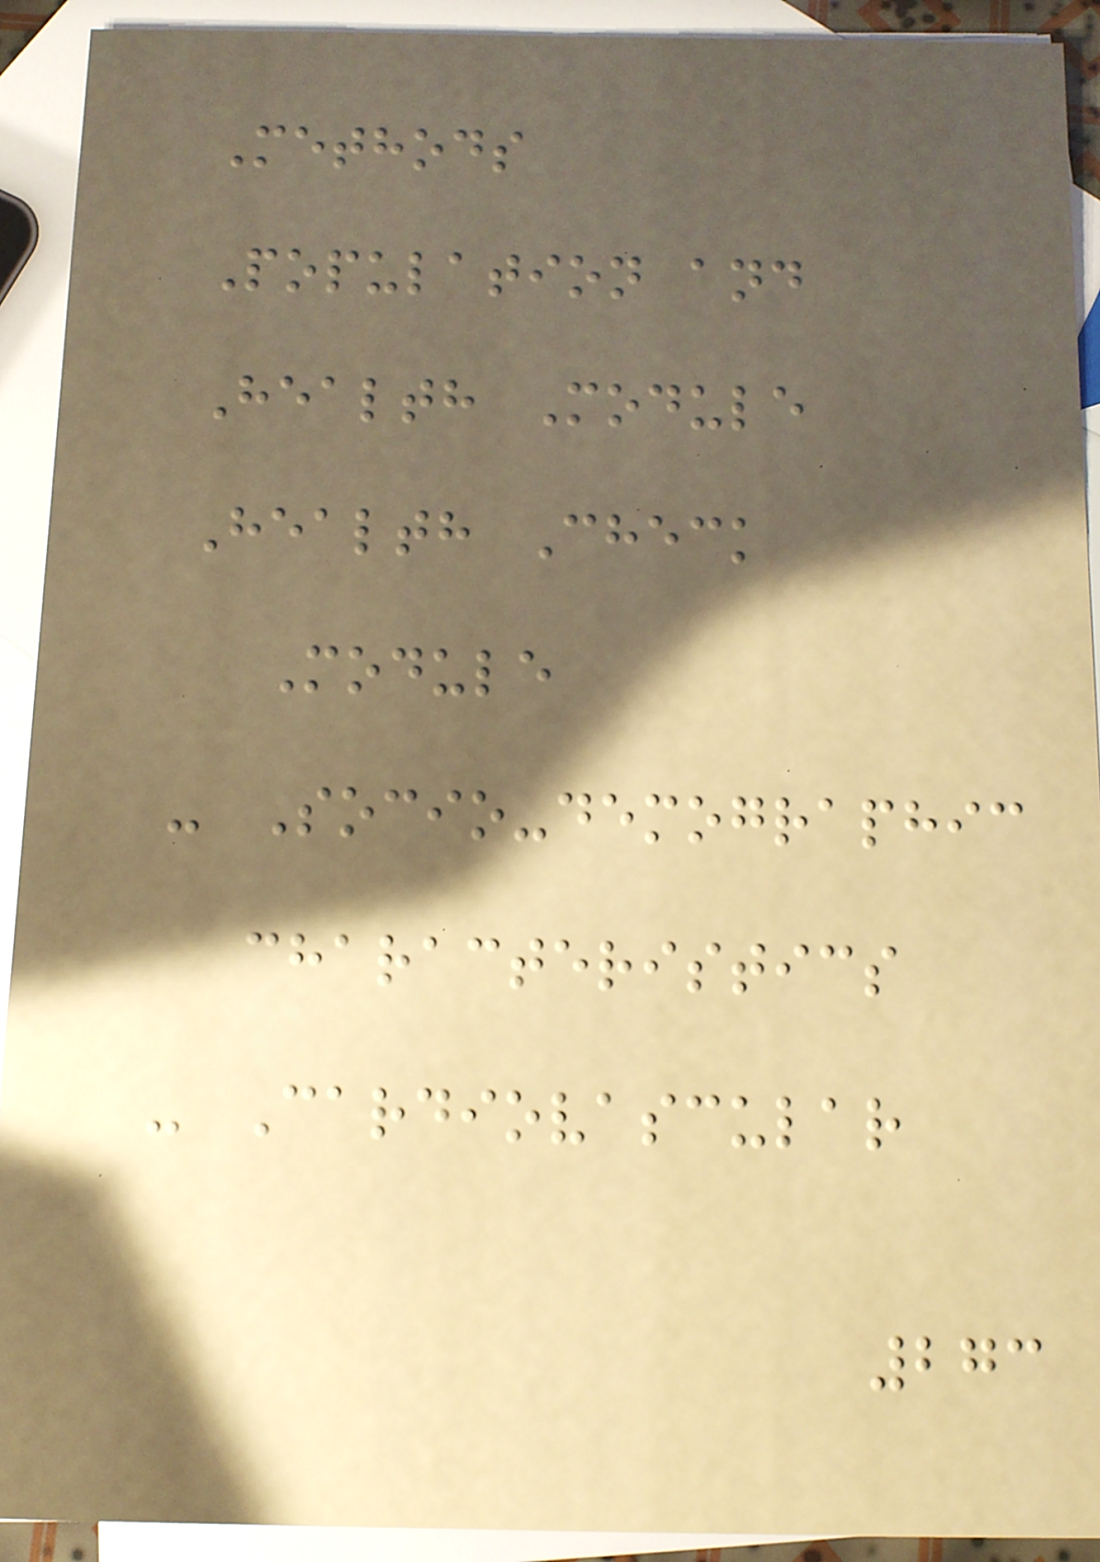Methods
Population and
Health Module
Health Check
Module
- Socio-demographic
characteristics
- Cardiovascular
273
